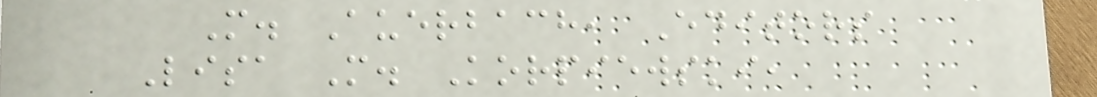M. Auerbach, Editors
Lisa M. Korpiewski,
